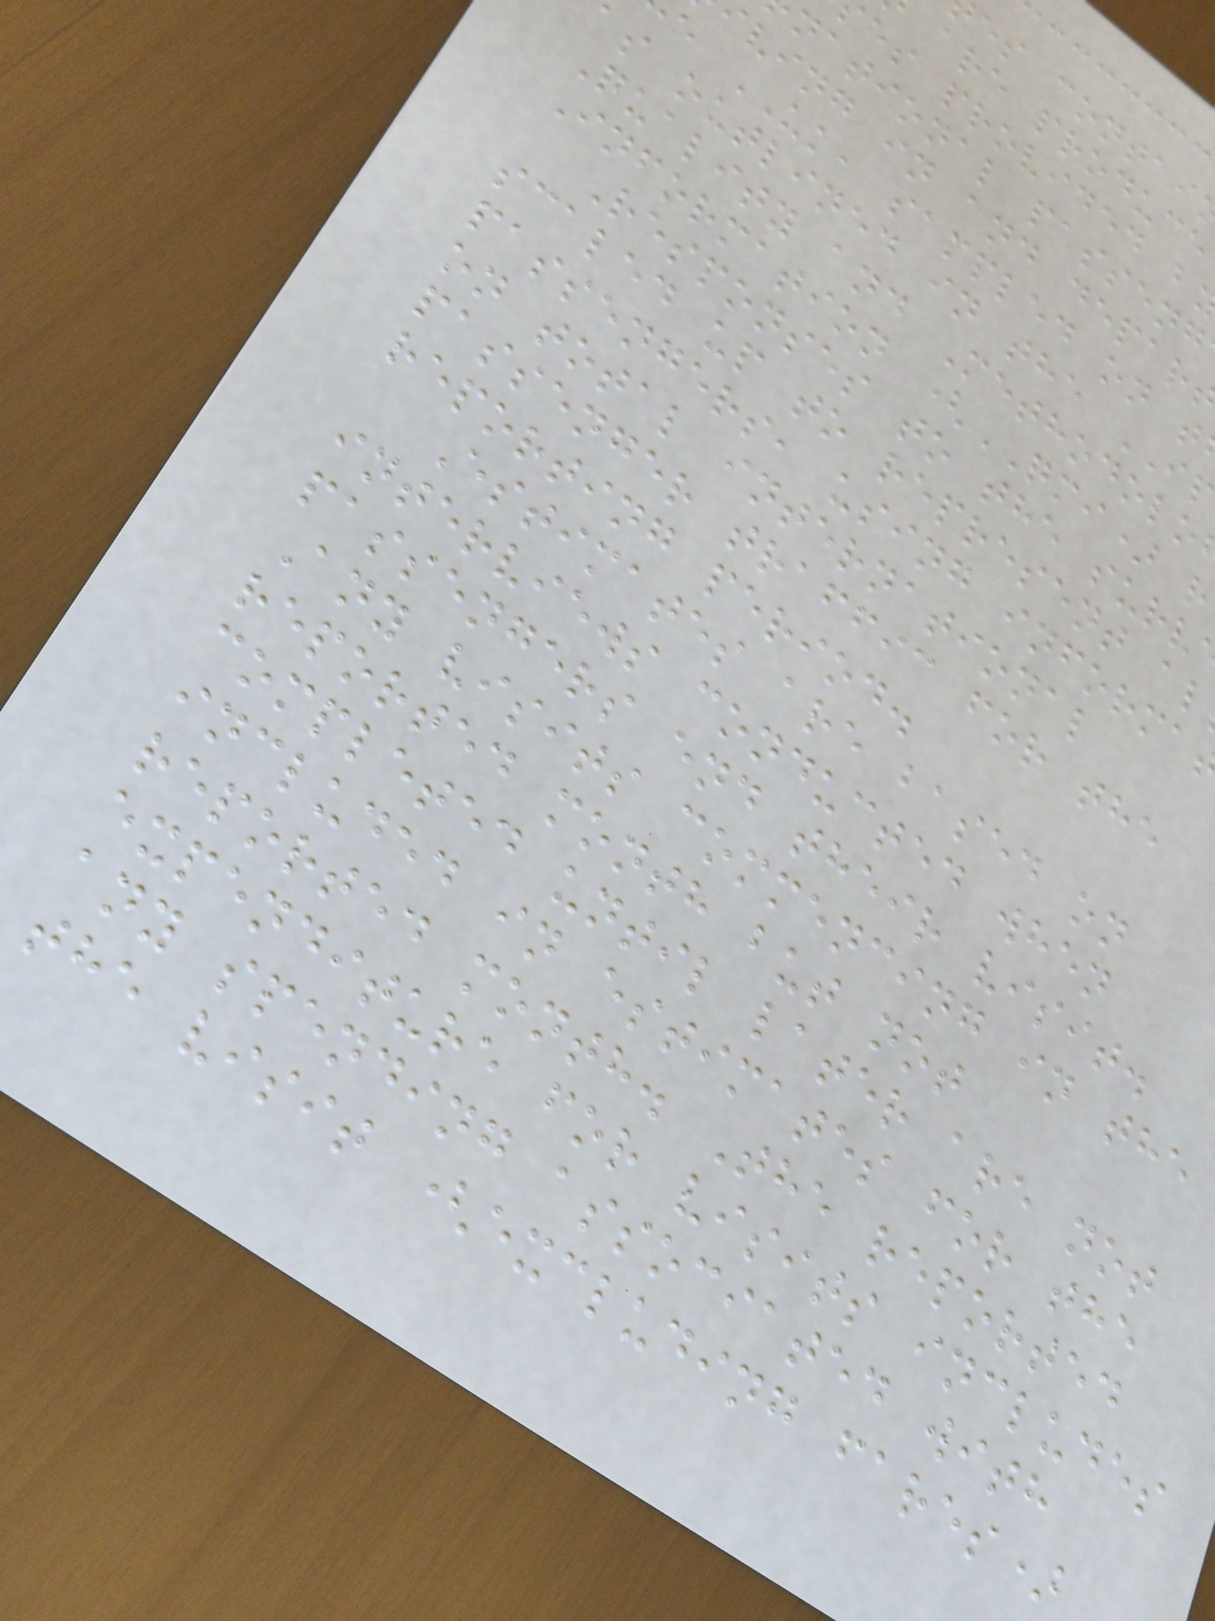es contai
are produce
es provided b
national passeng
ving in and depar
e UK, sampled on t
as outlined in the
Quality and Methodolo
Information (QMI) r
Responses to the surv
scaled up to represent al
passengers, using informa
on total international
passenger traffic for the
reporting period.
Estimates are based on
interviews conducted when
passengers end their visit.
Any visits commencing in the
reported month but not
completed until later are not
included in estimates for the
reported month. The reported
expenditure for visits includes
any spending associated with
the visit (excluding fares)
